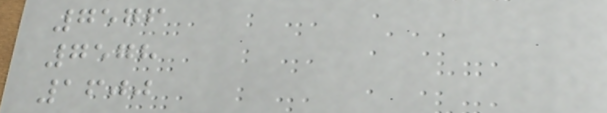7576
7578
1600
